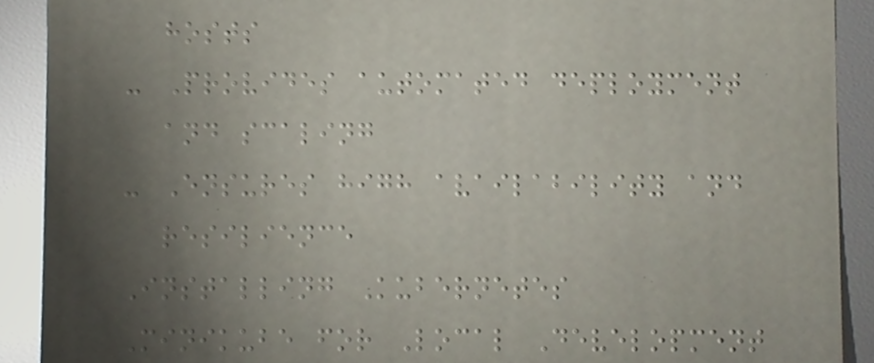hosts
- Provides automated deployment
and scaling
- Ensures high availability and
resilience
Installing Kubernetes
Minikube for Local Development
